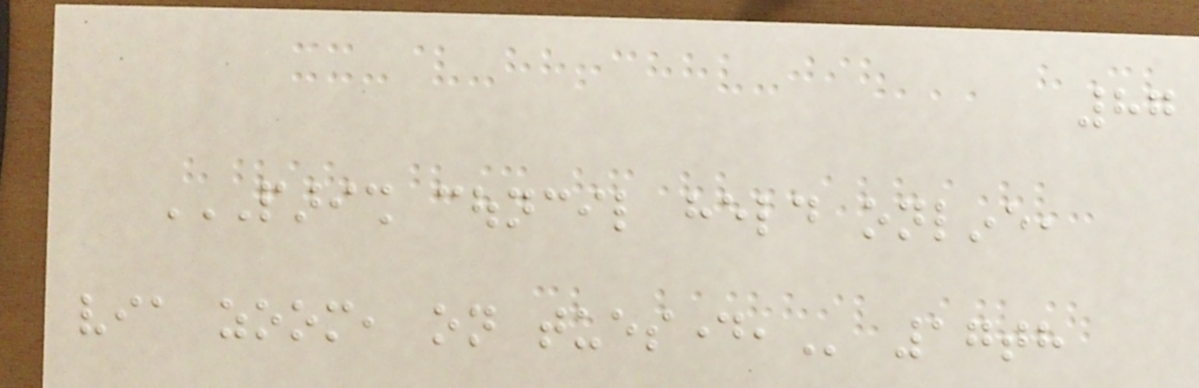87
PARISH COUNCIL HELD ONLINE,
VIA ZOOM, ON TUESDAY, 17th
